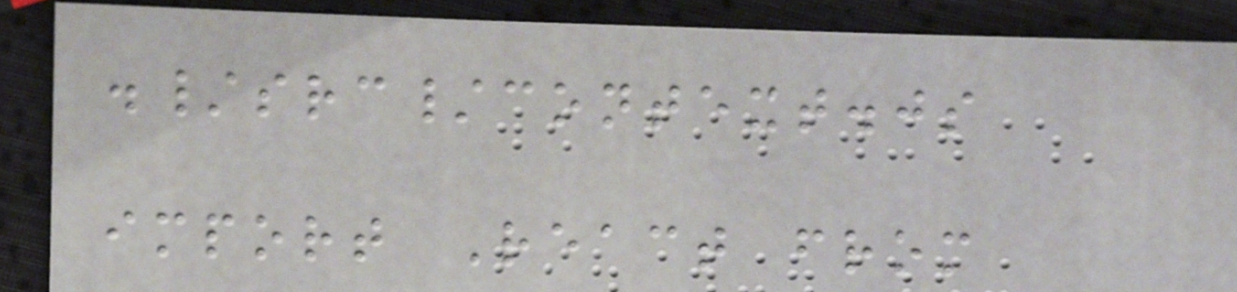./src/context.js
import React from
